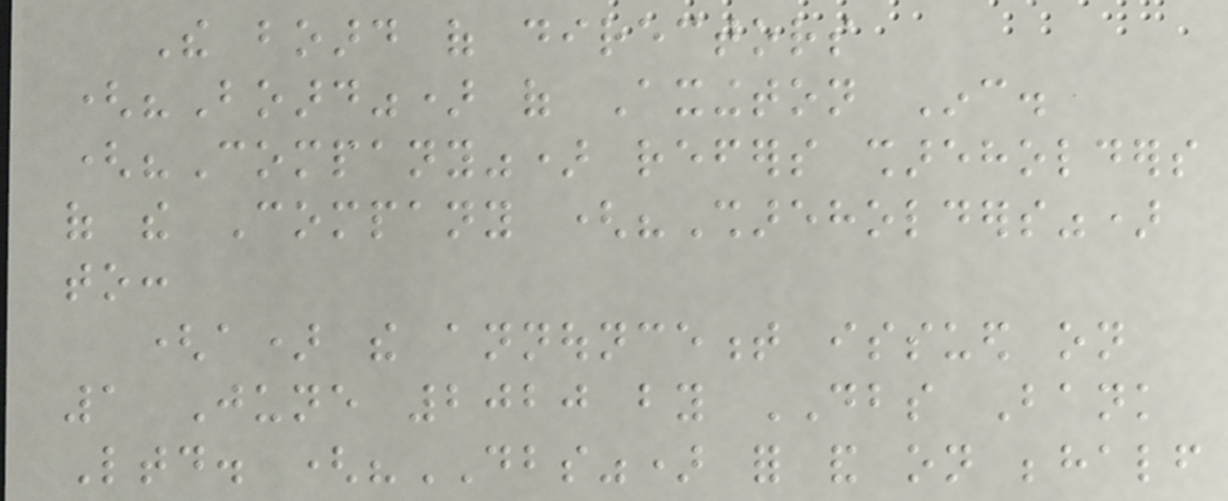The board of directors
("Board") of Axington Inc.
("Company") refers shareholders
of the Company ("Shareholders")
to:
(a) the announcement issued on
1 June 2020 by DBS Bank
Ltd. ("DBS") for and on behalf
